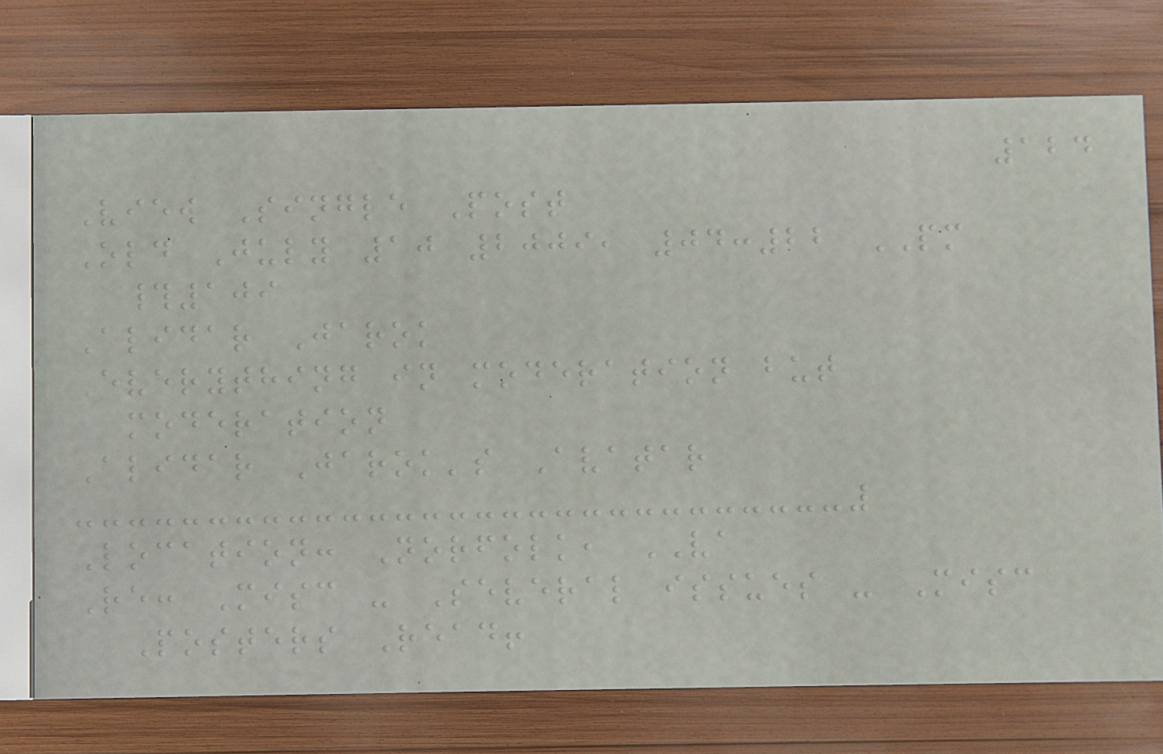124
View Single Post
Old July 10 2009, 04:22 PM
#109
Alidar Jarok
Everything in moderation but
moderation
Alidar Jarok's Avatar
Location: Norfolk, VA
Re: Misc - Several issues - Misc
Posters Read!
